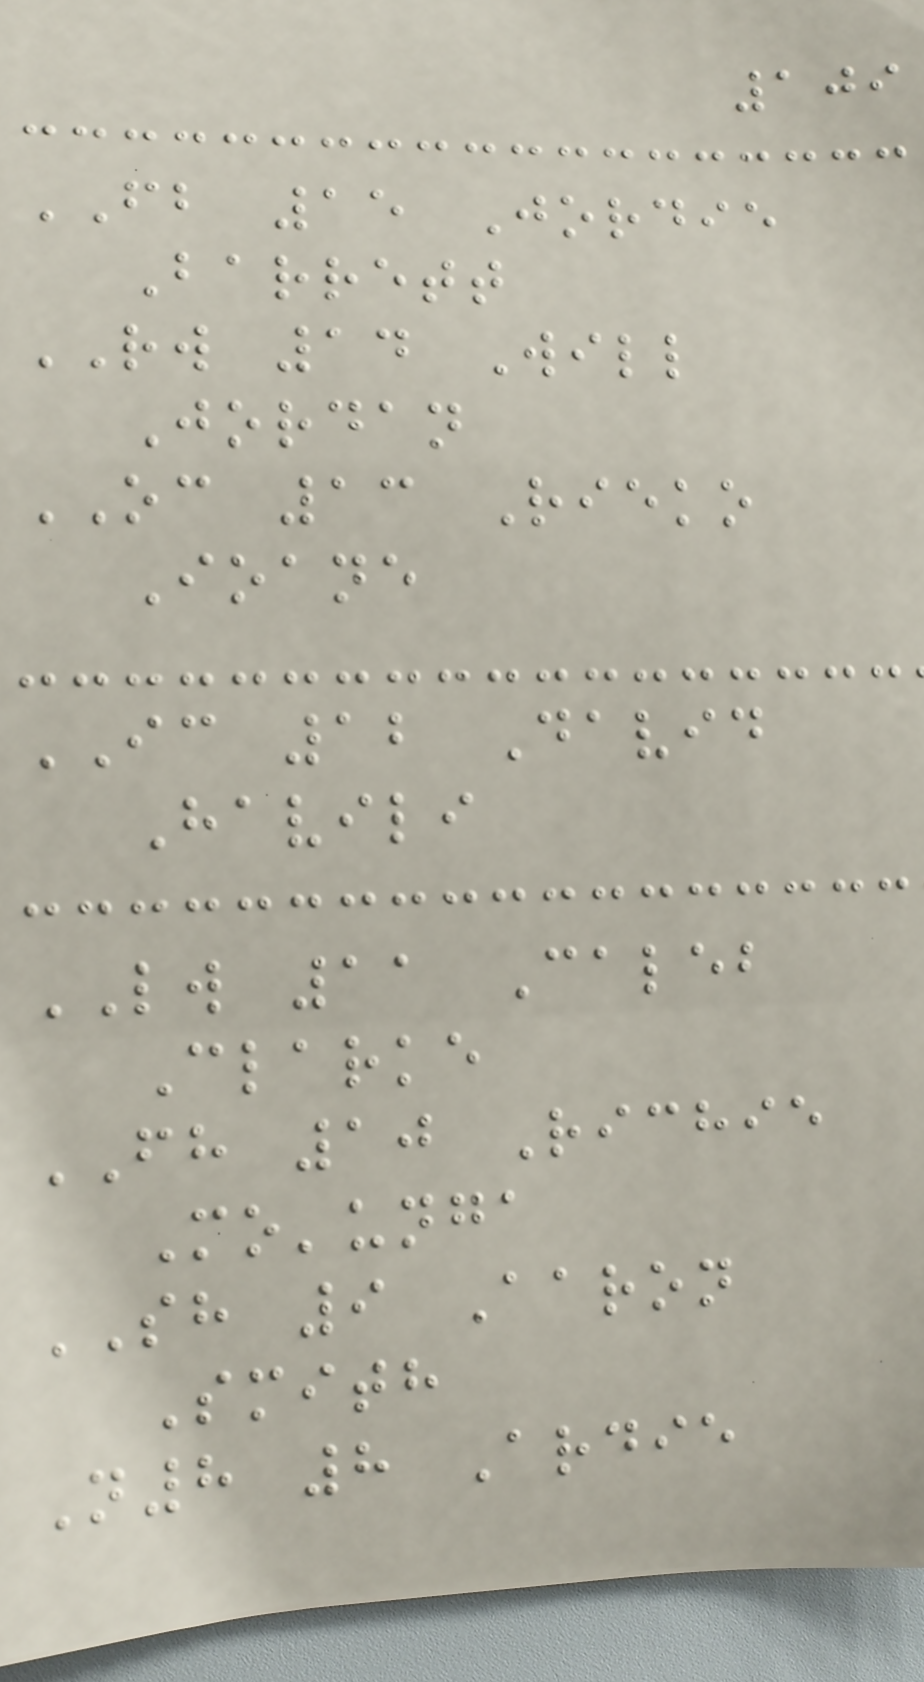109
FB 15 Jordie
Barrett
RW 14 Will
Jordan
OC 13 Rieko
Ioane
IC 12 David
Havili
LW 11 Caleb
Clarke
FH 10 Richie
Mo'unga
SH 9 Aaron
Smith
N8 8 Ardie
